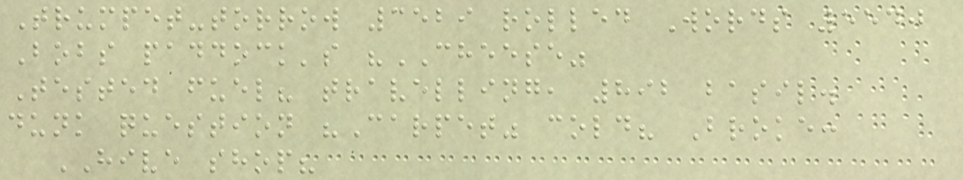Trumpet-torrow 3529 rolled Words 5540
Bobs paddock's "CHEESE"
Tested fuel? travelling, 892 basil.
dunk question "Carpet" cold? Broke:
HIVE shop?
